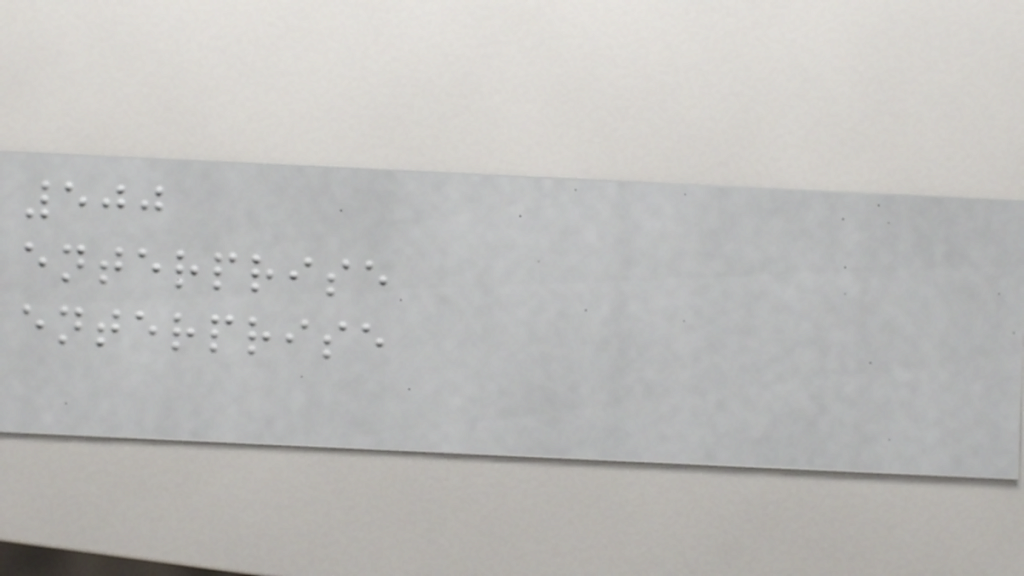500
enterprise
enterprise
